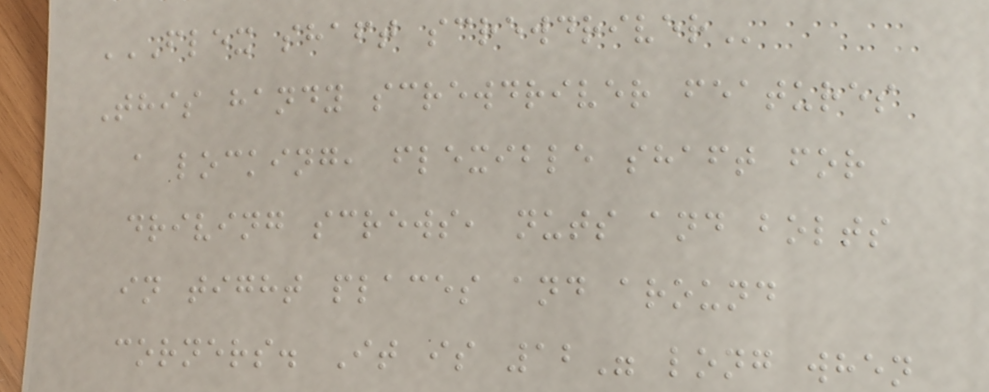FLEX SHAFT SCREWDRIVER
This handy screwdriver features
a locking, flexible shaft for
driving screws, nuts and bolts
in tight places and around
corners. It is 12" long when
